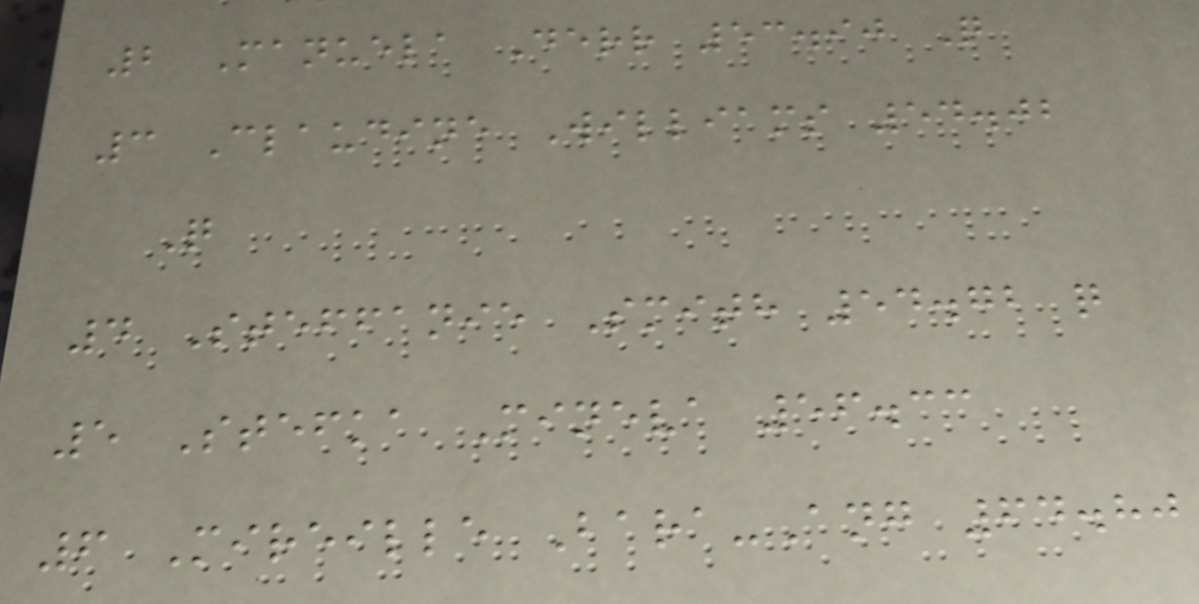2 Manuela Derr 53.90 Q
3 Claudine Williams 54.02
Q
4 Steffanie Smith 54.72 q
5 Stefka Mineva 56.33
6 Mireille Bara-Ang 64.80
